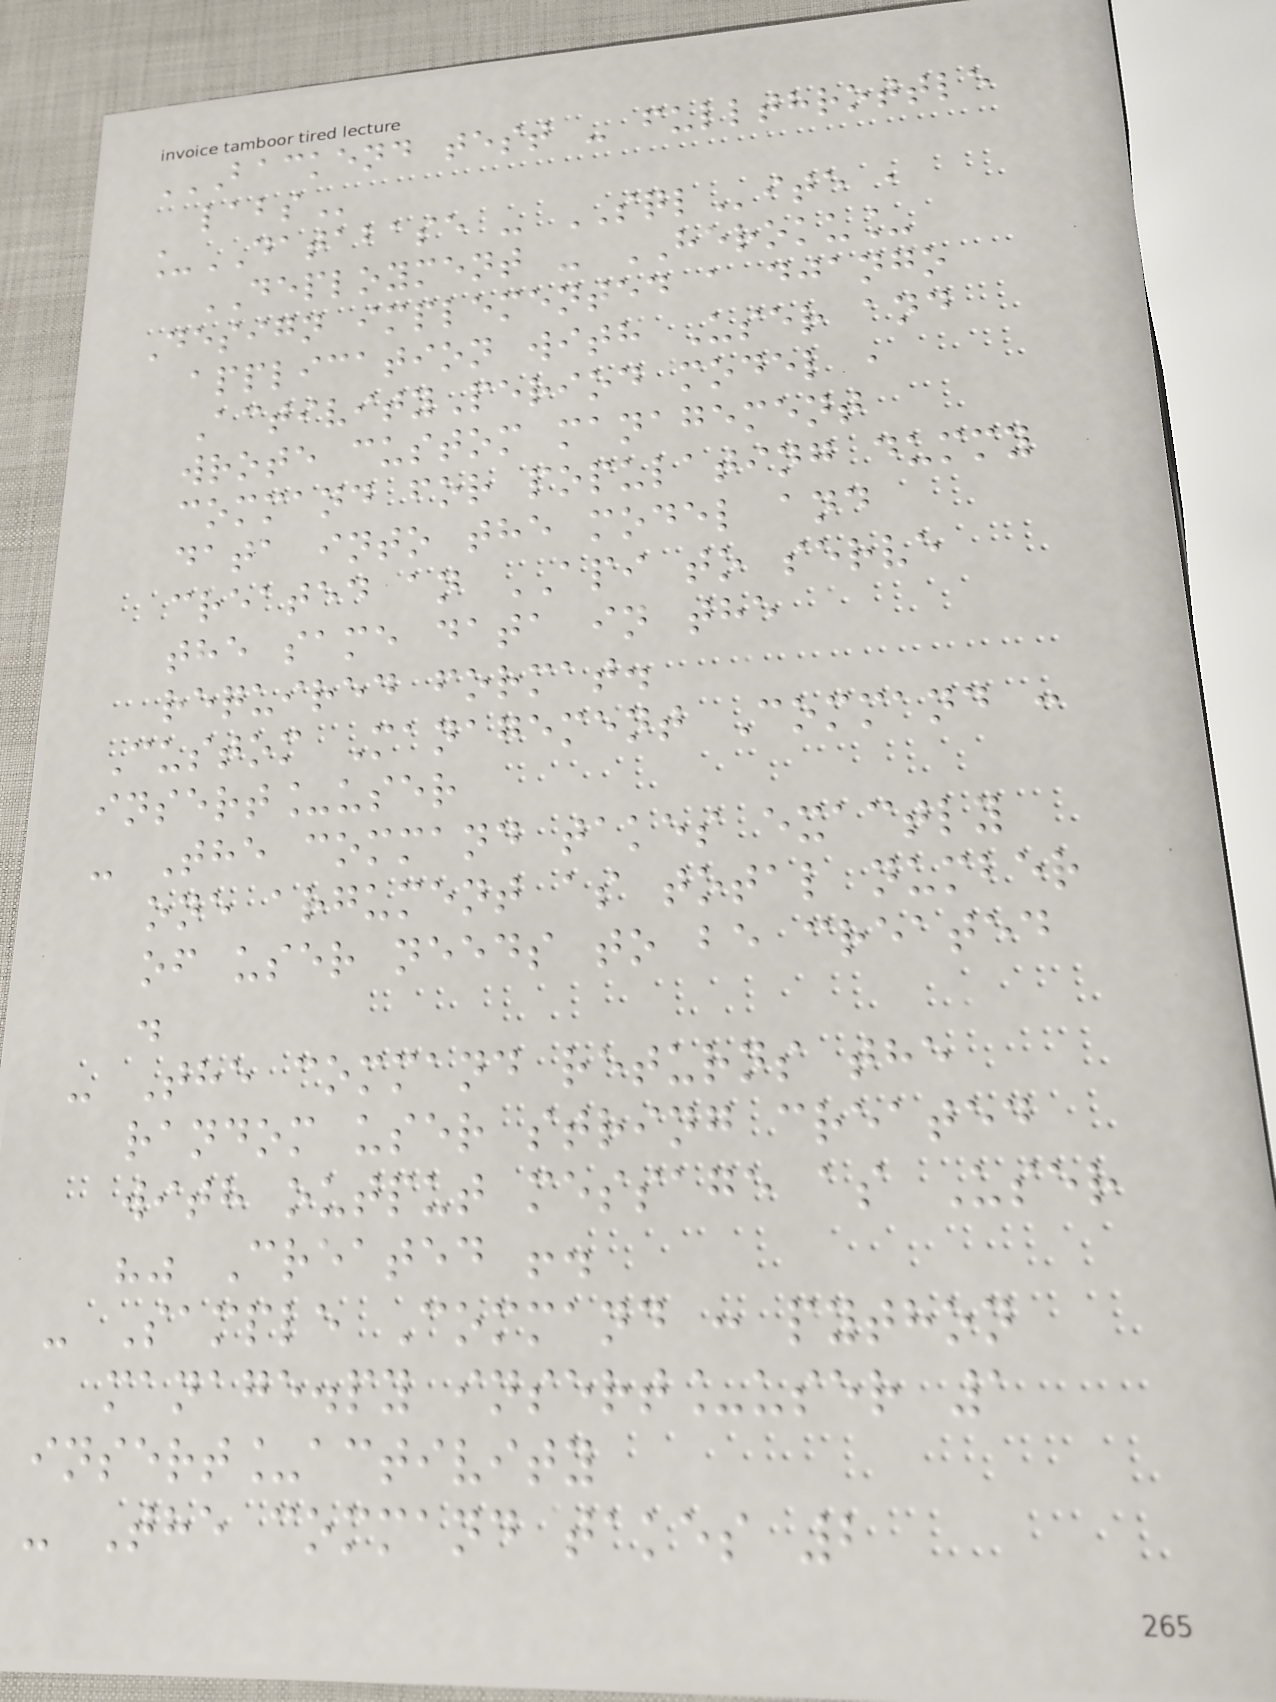BACKEND TEST - FULLTHROTTLE
LABS
_DATABASE - SQLite ,
DEPLOYMENT - HEROKU_
Design implemented a django
application with User and
ActivityPeriod model ,
wrote custom management
command for populating dummy
data into the model and
created an API to serve
the same data in the
required format.
Custom Management Command :
insert_user
- The command takes exactly
one argument as total number
of user needs to be created
.
- The command returns the
random user string created
with output message as User
"" Created !.
- Sample Command : python
manage.py insert_user 1
insert_activity
- The command takes 2
